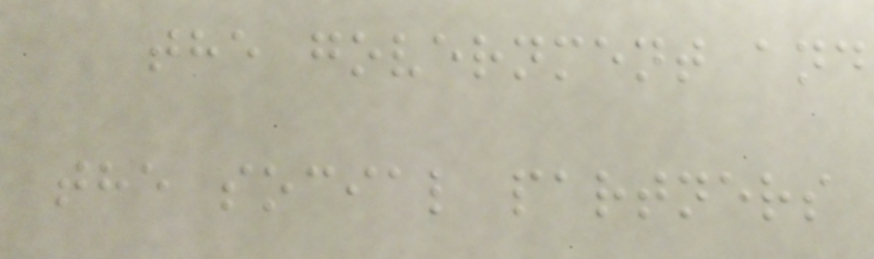the government and
the social partners
